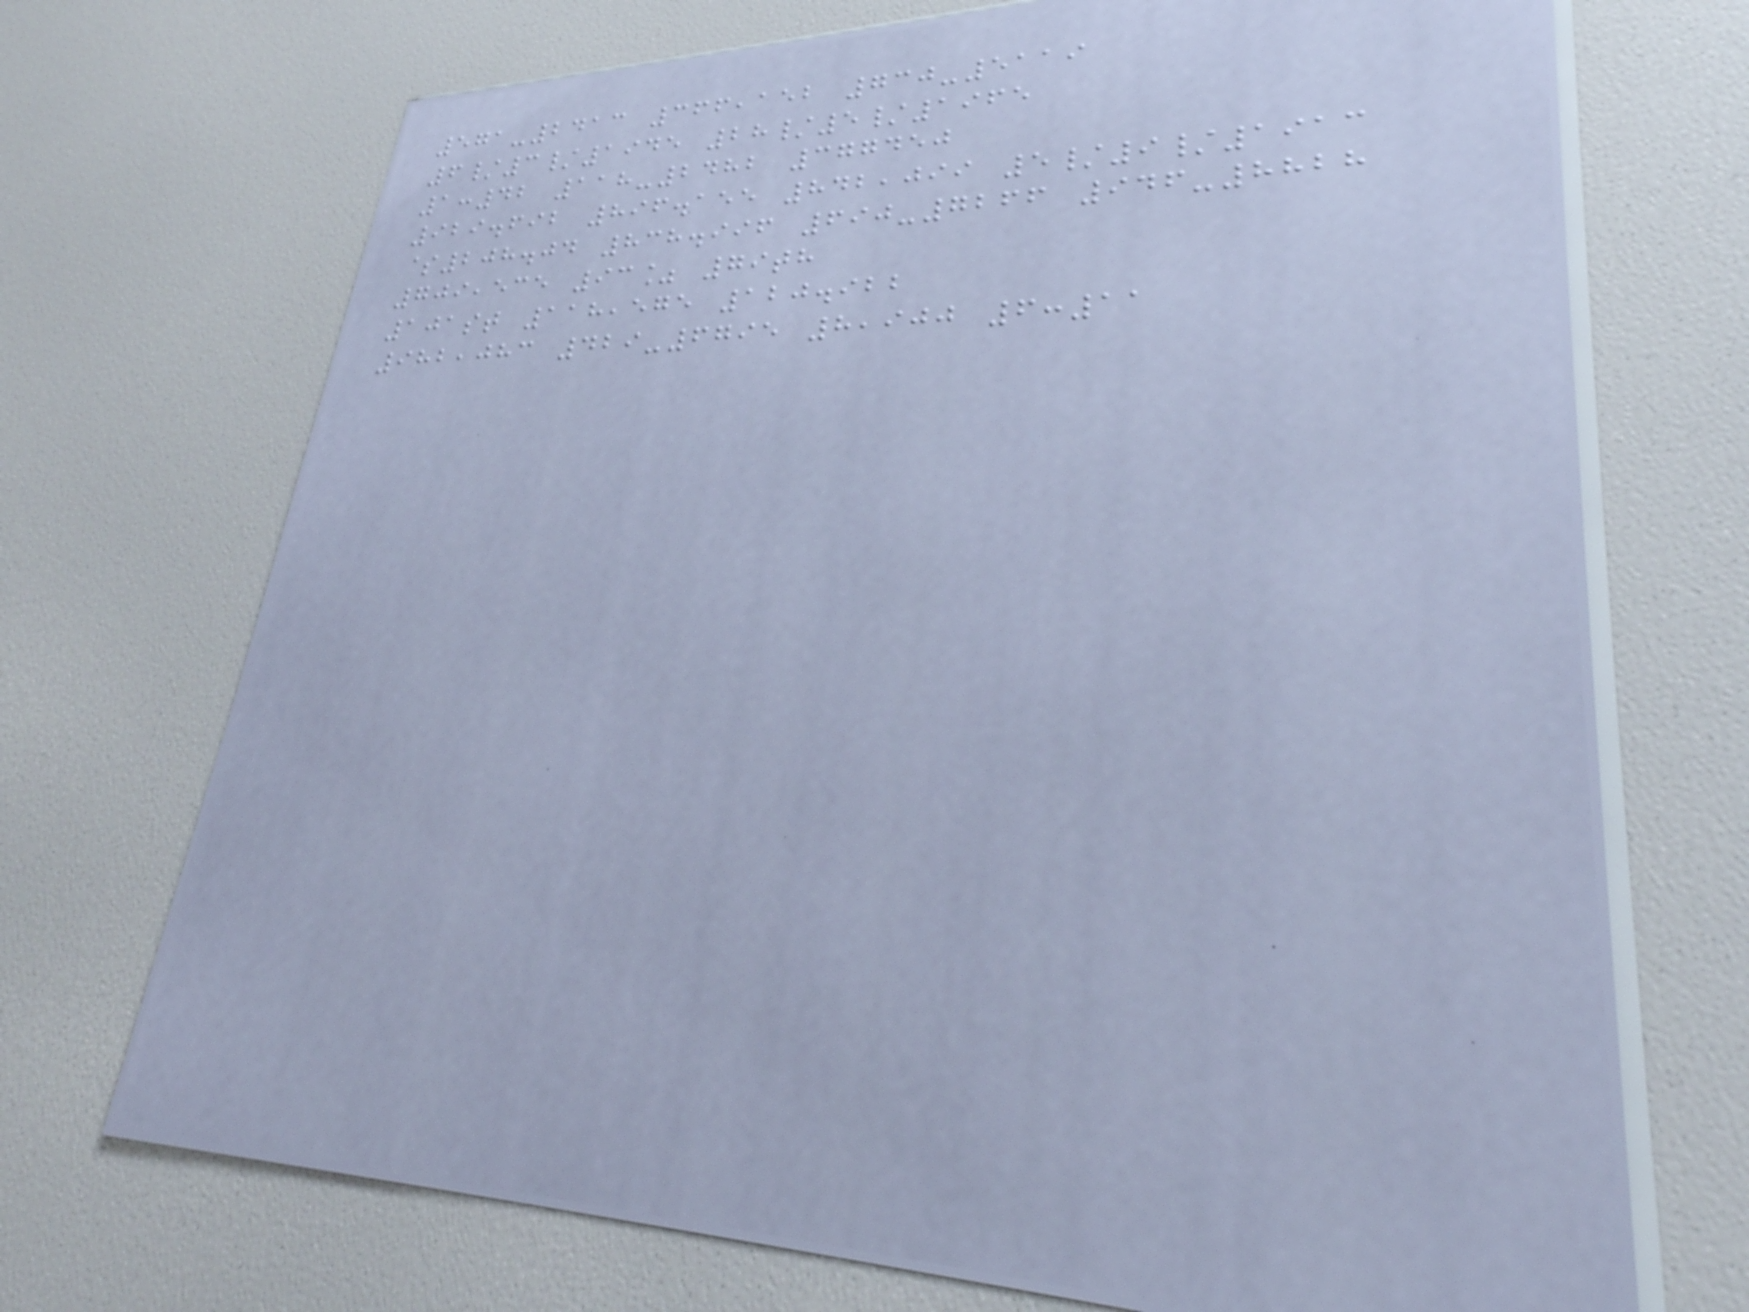571-2413 366,152 730-5119
6/3/1945 28/5/1965
1:42 118-2482 377450
929.692 896.155 842,099 5/9/1913
$208.04 838.996 690-7266 946-8828
709,535 93% 79th
101st 118,575 120.922
982,083 429-6795 8,900 6:11
